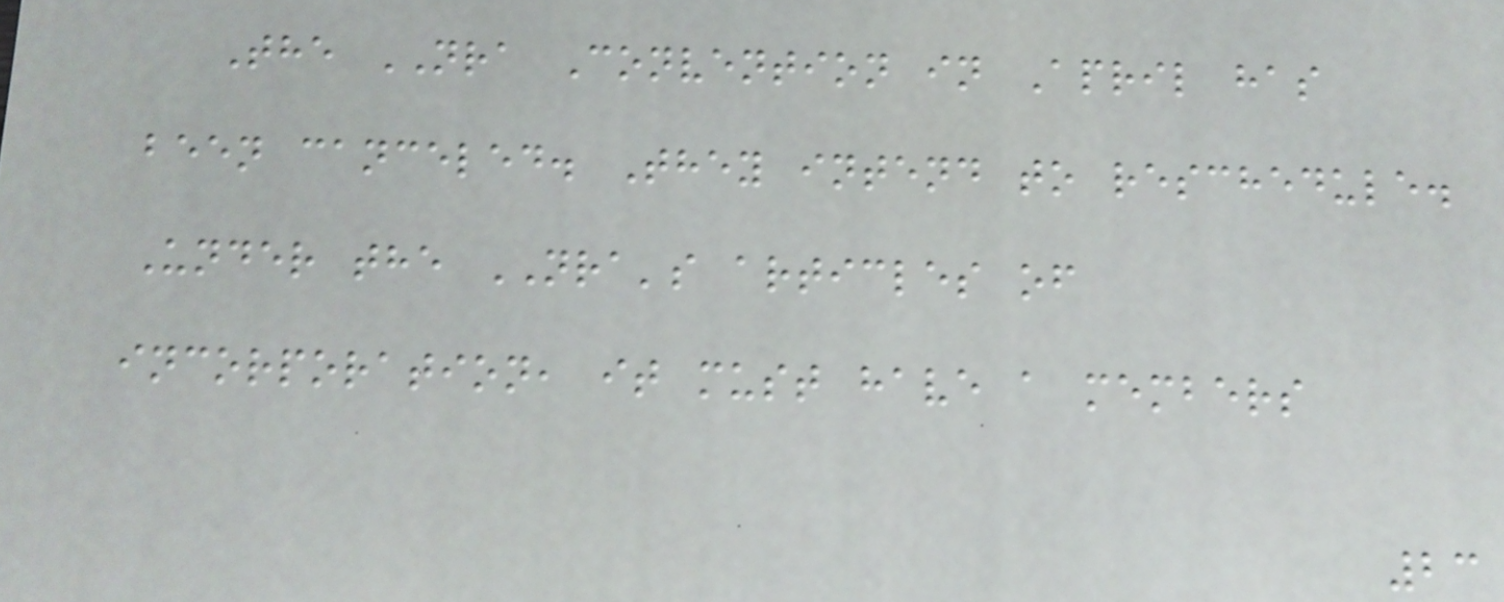The NRA Convention in April has
been canceled. They intend to reschedule.
Under the NRA's articles of
incorporation, it must have a members
23
